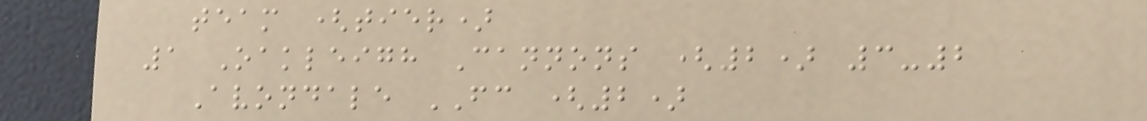team (tier)
1 Oakleigh Cannons (2) 3-2
Avondale FC (2)
